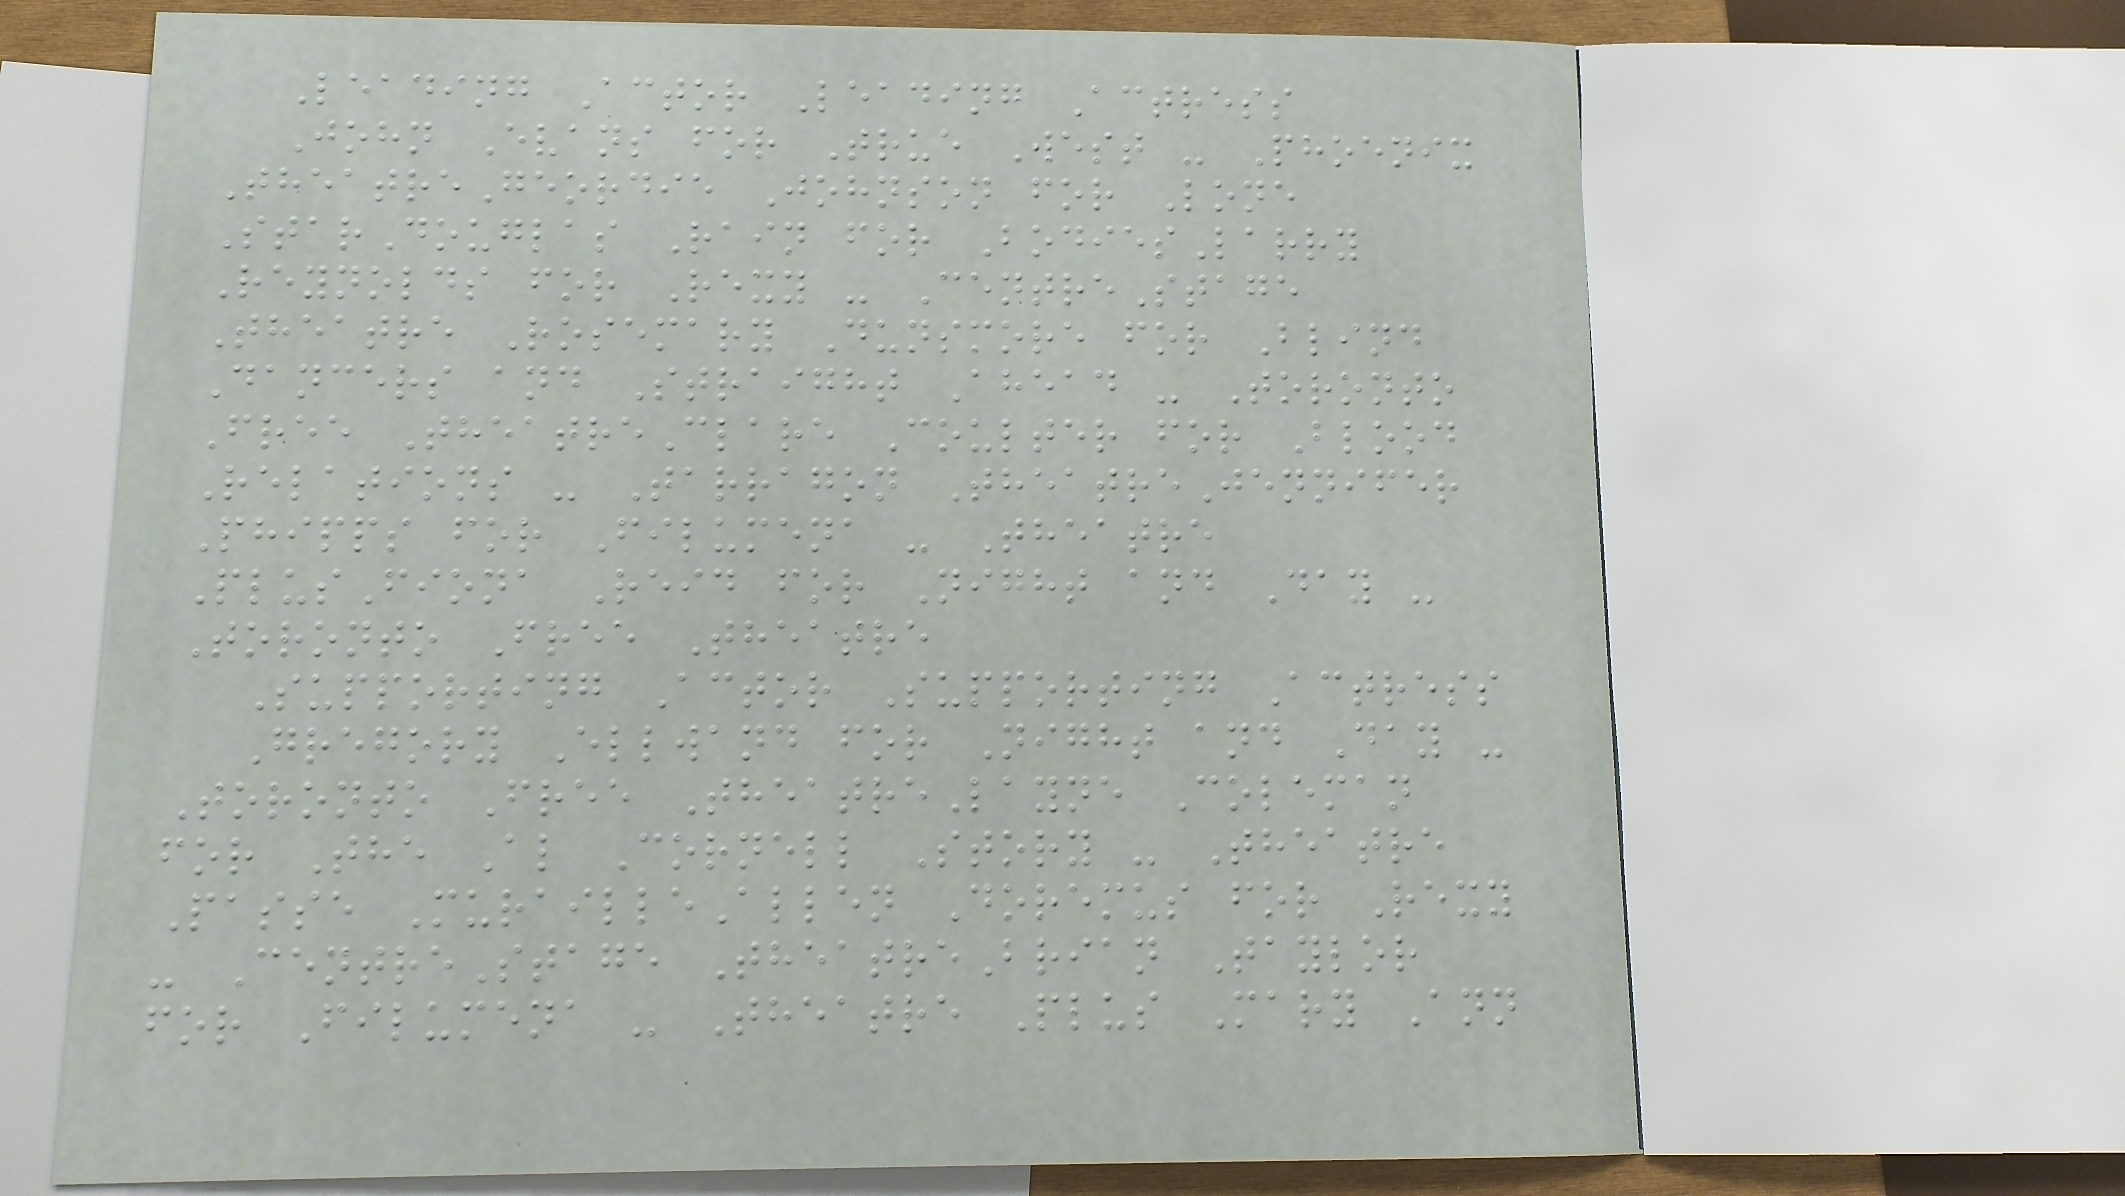Leading Actor Leading Actress
John Evans for True West - Phoenix
TheatreGeordie Johnson for Lone
StarDouglas Rain for BodiesLarry
Reynolds for Rexy - CentreStage
Theatre Rosemary Dunsmore for Blind
Dancers and Straight Ahead - Toronto
Free TheatreClare Coulter for Blood
Relations - Tarragon TheatreJennifer
Phipps for Filumena - Theatre
PlusFiona Reid for Night and Day -
Toronto Free Theatre
Supporting Actor Supporting Actress
Gregory Ellwand for Night and Day -
Toronto Free TheatreLayne Coleman
for The Al Cornell Story - Theatre
Passe MurailleAllen Doremus for Rexy
- CentreStage TheatreBrian Taylor
for Filumena - Theatre Plus Mary Ann
